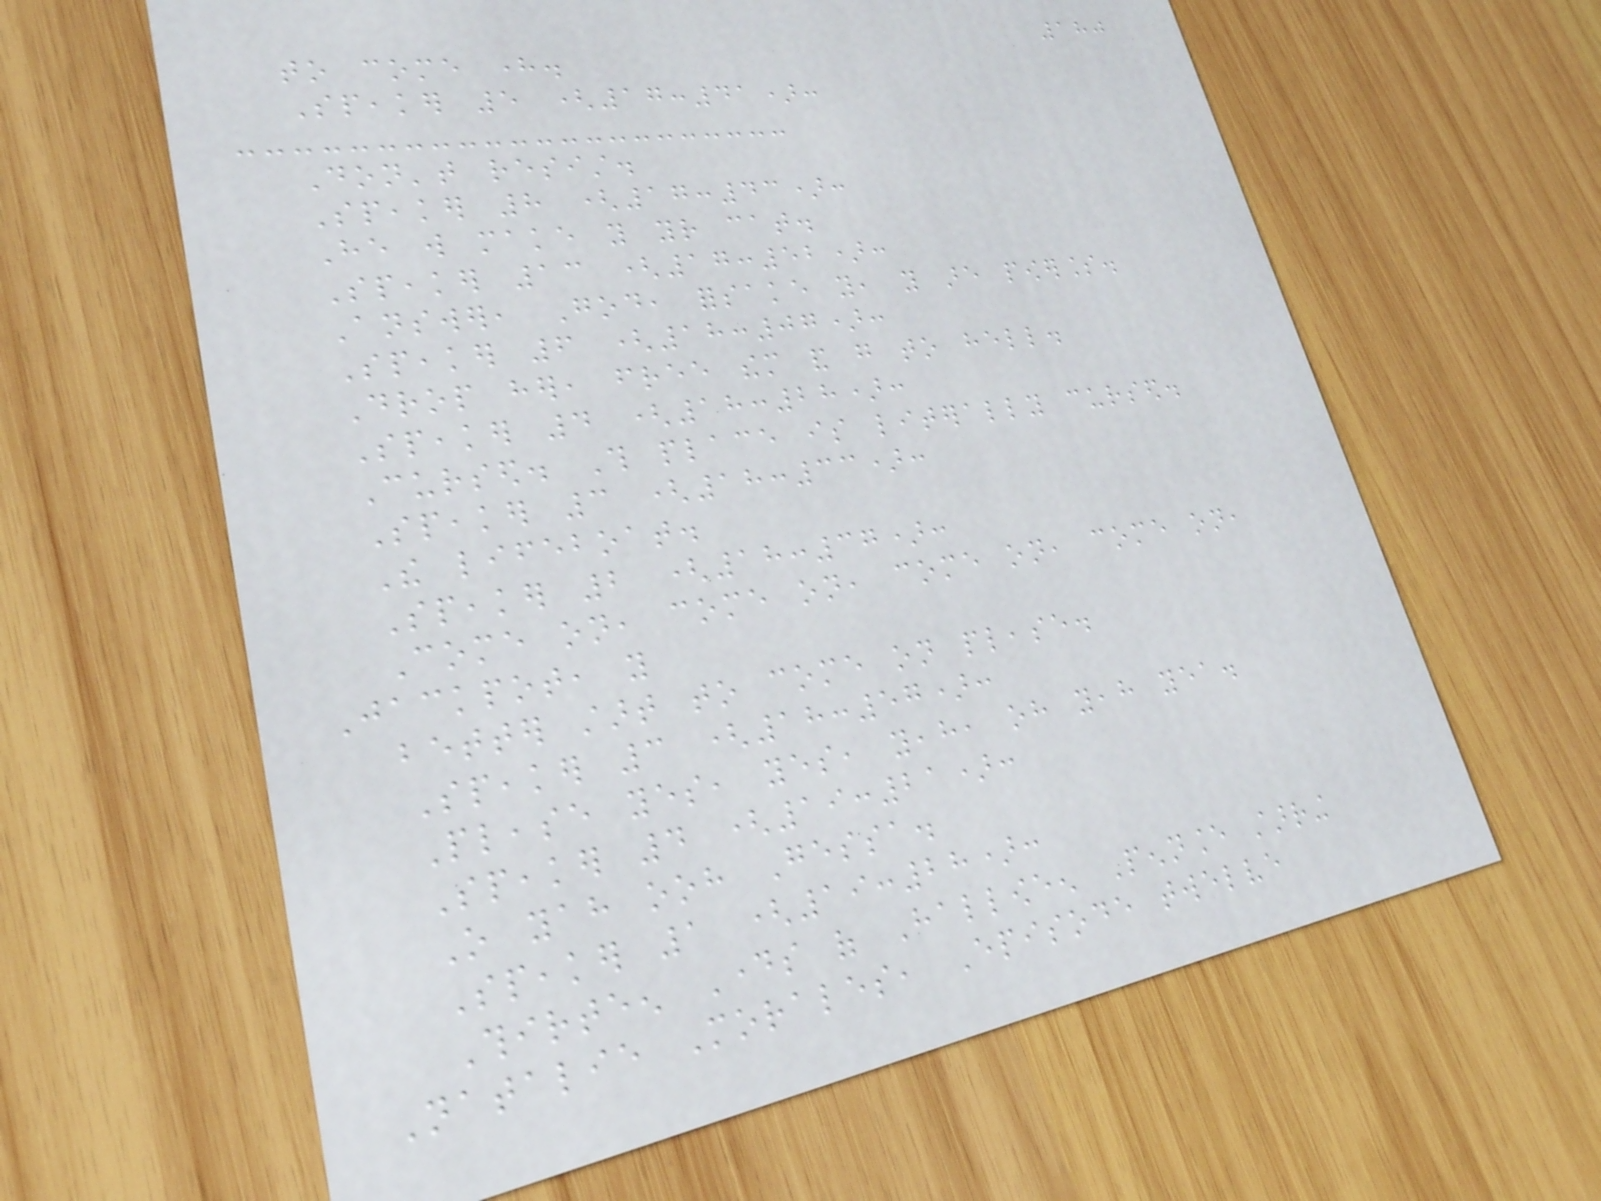180
to come here.
Speaker 5 (17:41):
Don't resist.
Speaker 8 (17:43):
He will make you your cat.
Speaker 13 (17:52):
Answer, God, forsake you, you are powerless.
Speaker 6 (18:07):
Drop her, free them and go to hell.
Speaker 4 (18:28):
Cursed. This place is literally cursed.
Speaker 3 (18:33):
The lifeboat.
Speaker 2 (18:37):
Come on, come on, come on, come on,
Jackpot, you
better start to come on please.
Speaker 3 (18:57):
Please yes, yes, yeah, oh yeah yea.
Speaker 4 (19:21):
O yah ooh Gessa.
Speaker 1 (19:28):
Thirteen Days of Halloween Pennance starring
Natalie Morales, Episode twelve
